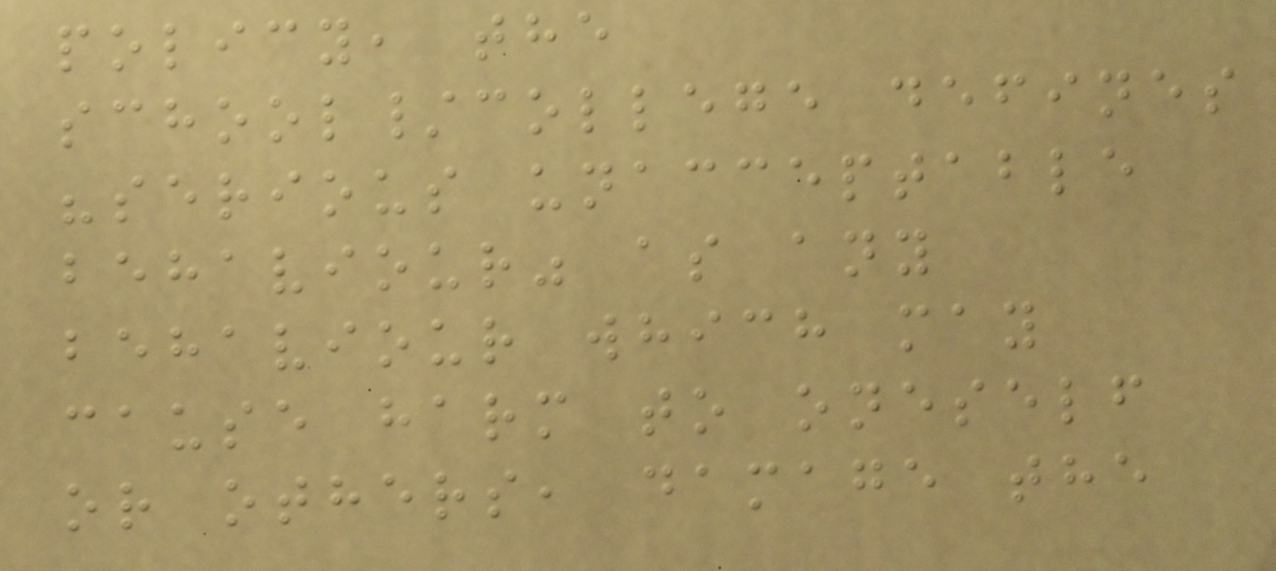policy, the
school/college defines
"serious unacceptable
behaviour" as any
behaviour which may
cause harm to oneself
or others, damage the
